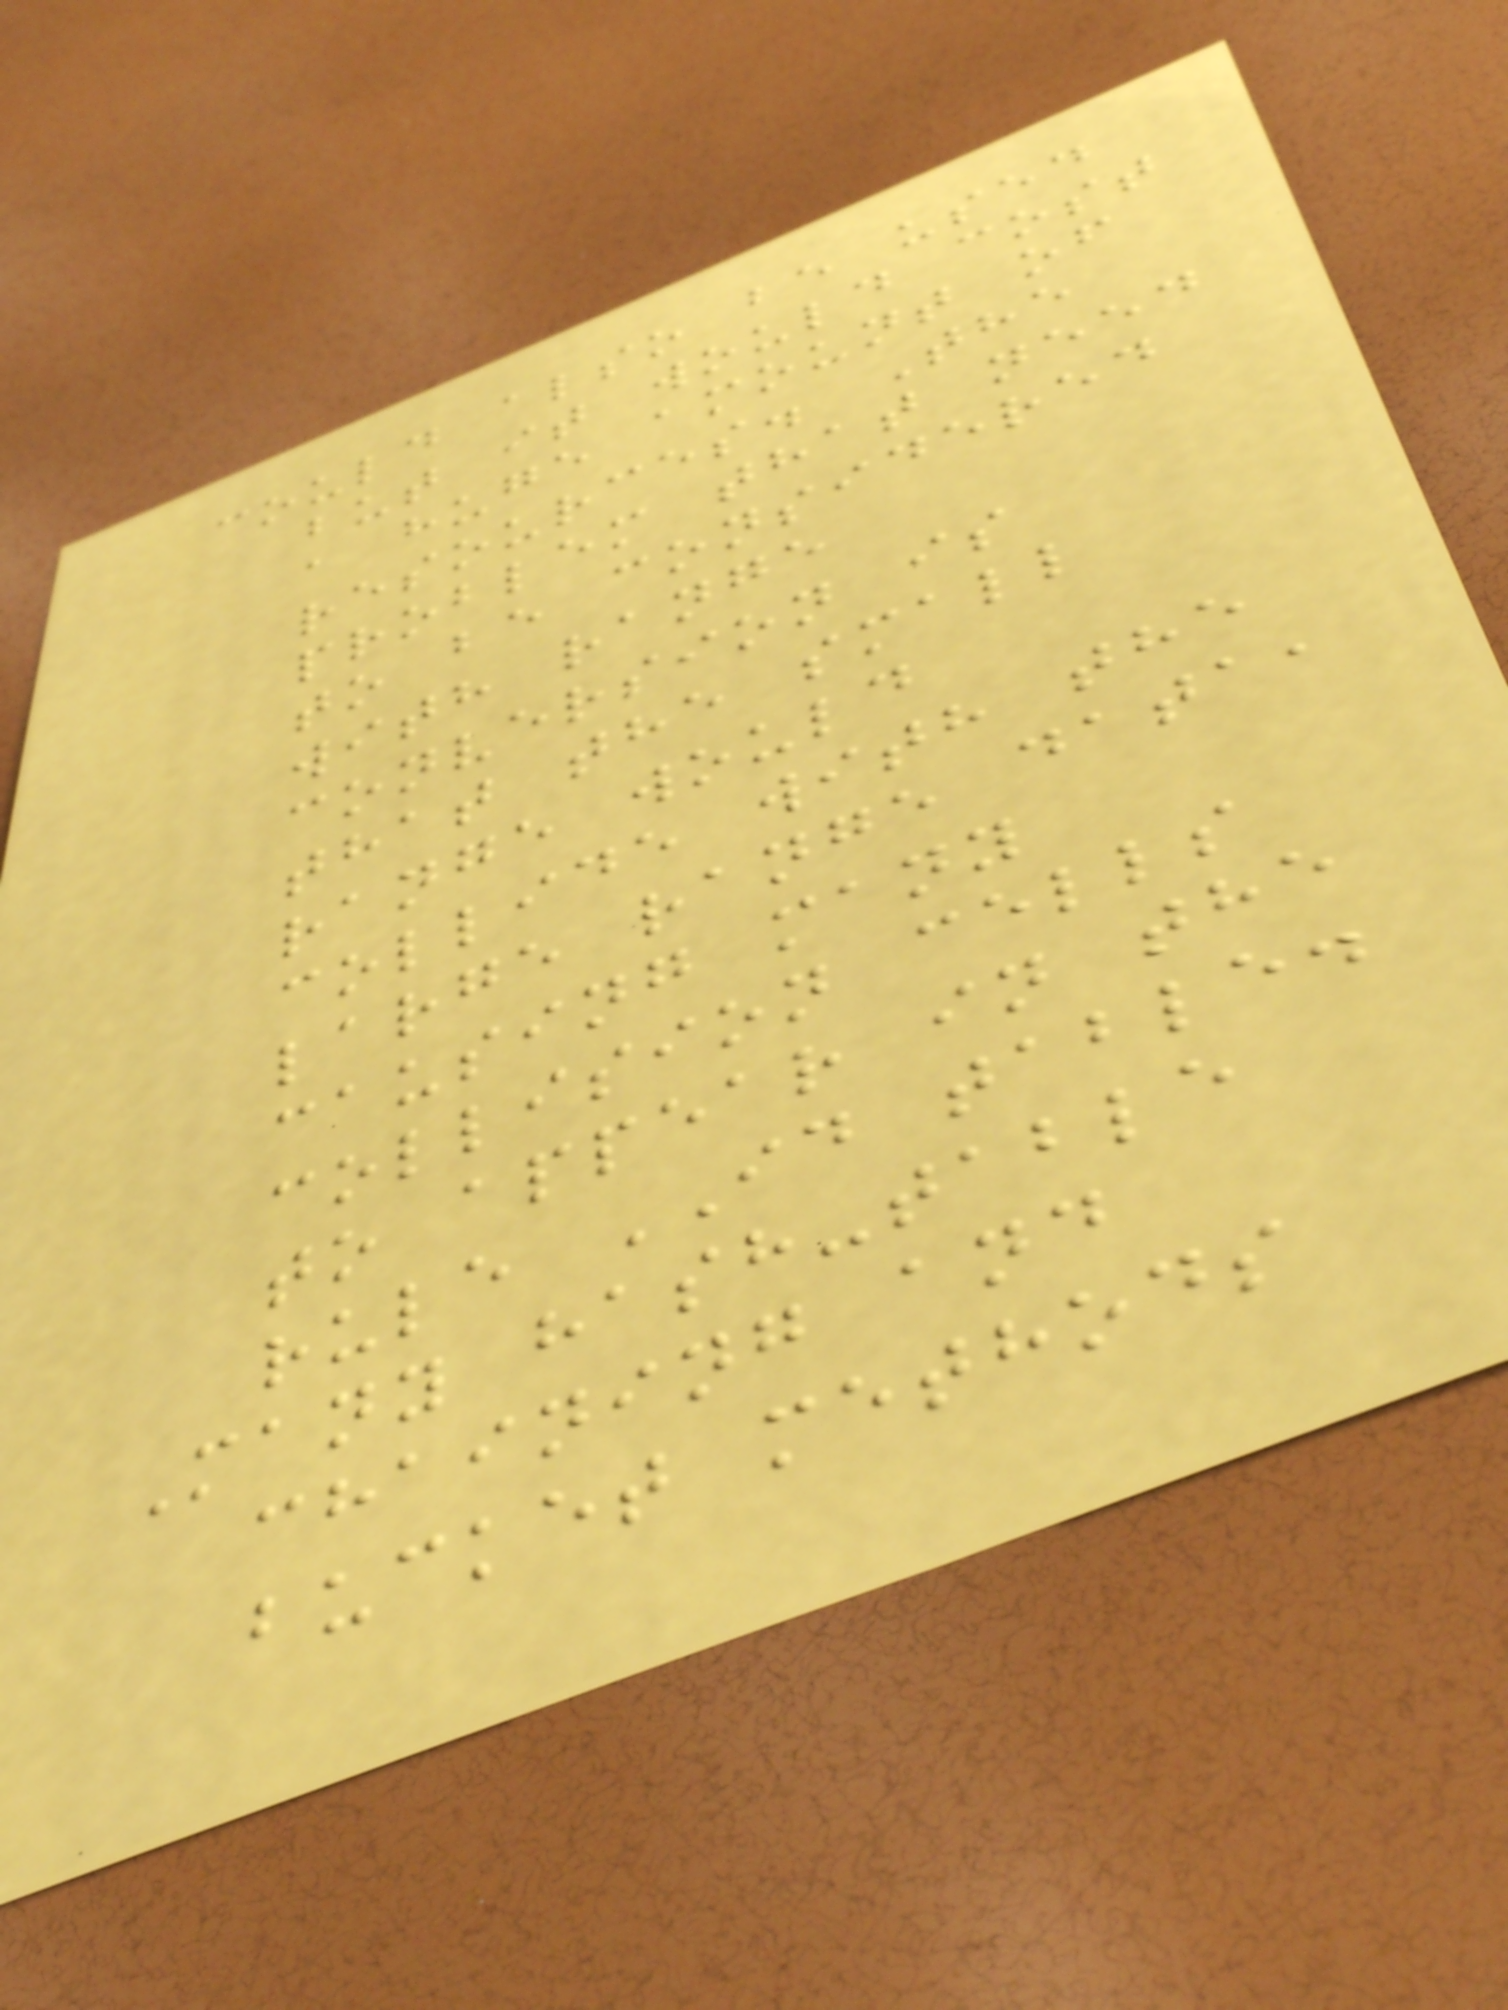could also be used
but it would cost
a huge amount of
resources. The
problem that need
to be considered
with range
conversion is
that the small
range would
collide with the
large range data,
causing many
collision cells
to appear in the
rule ID table.
Many hash-table
chaining and
bucket methods
